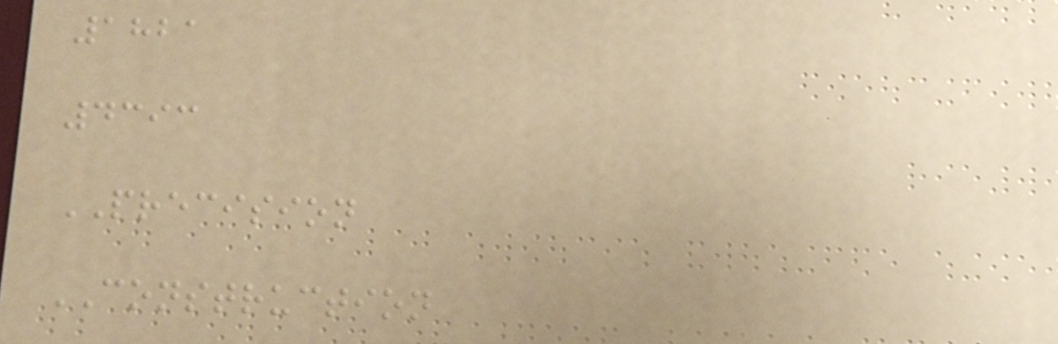1821
4393
PRECISION
CONSTRUCTION
